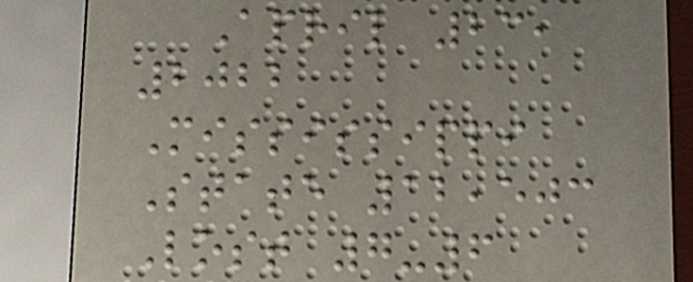April 23,
2022
Mississippi
State 12,503
Lost 7-6
